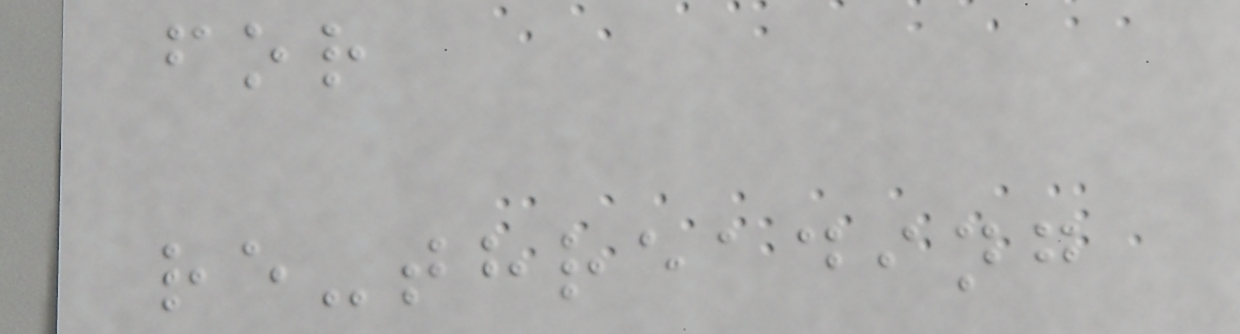for
re-threading
